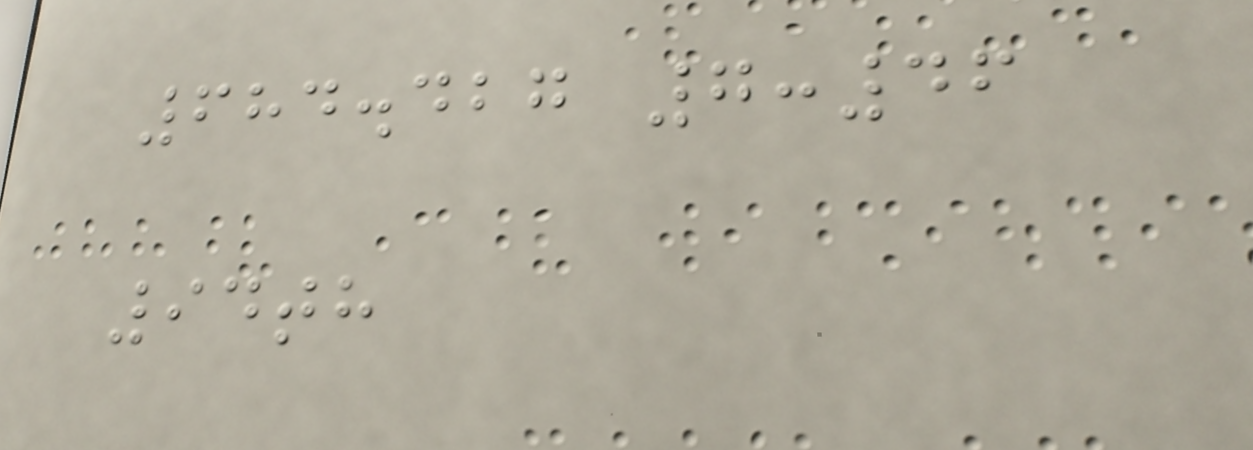684.427 7:46
94th
